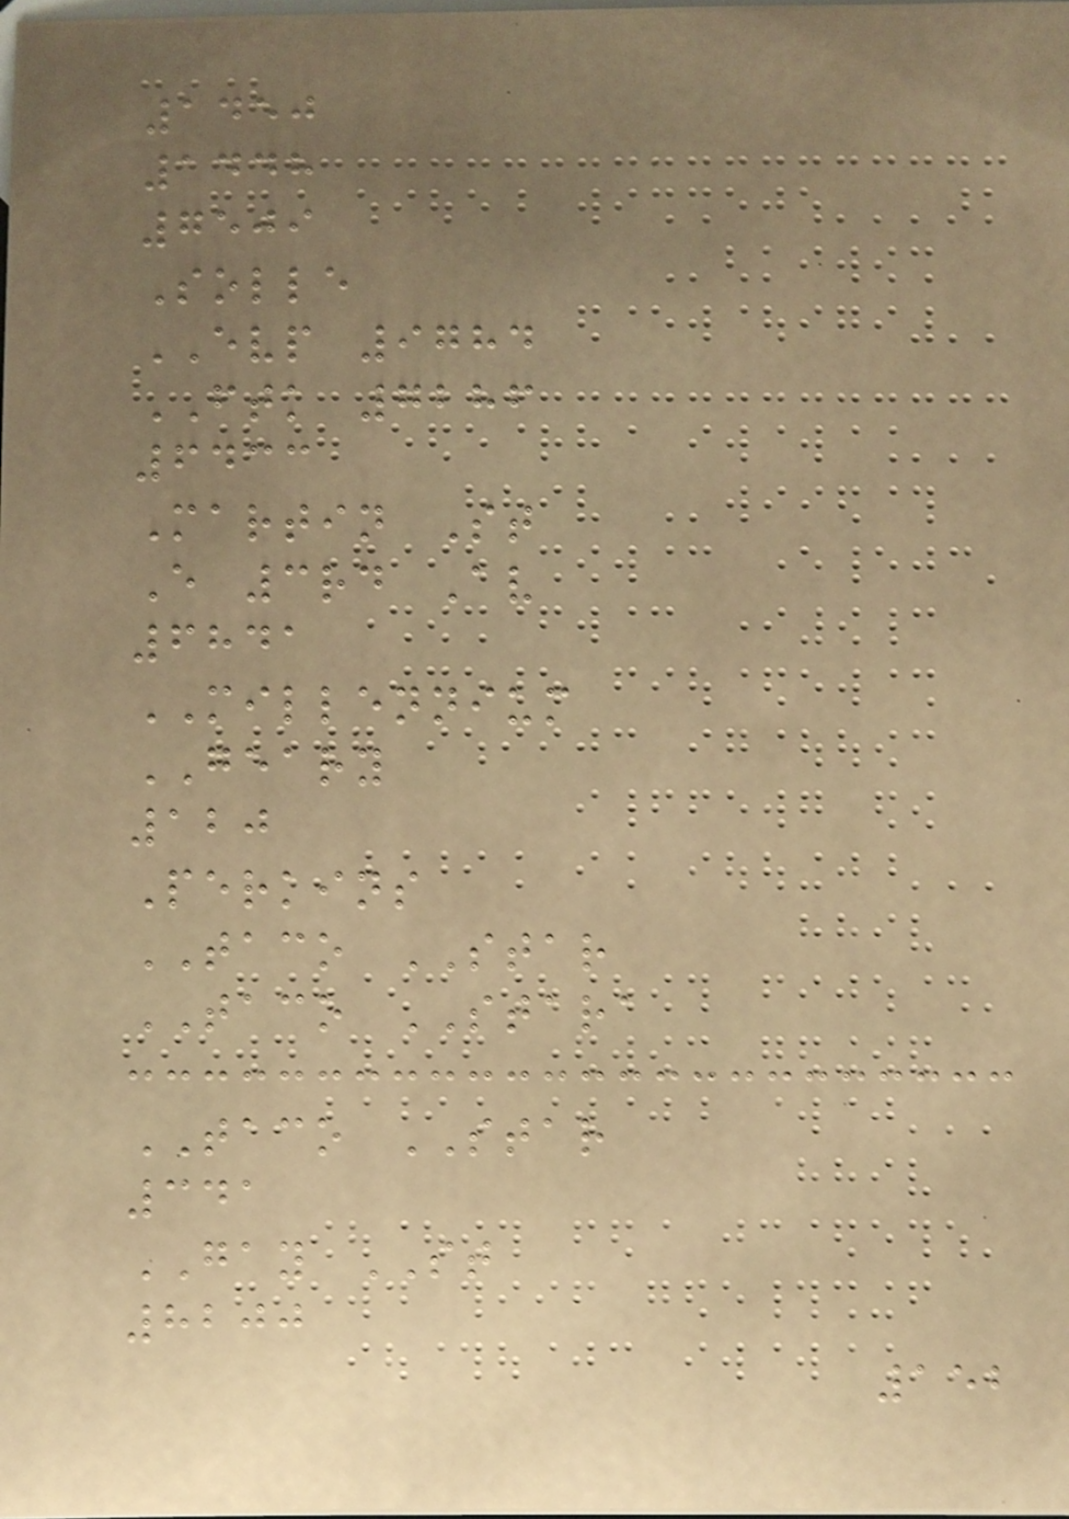1450
1448
7509
Solle
EVP 9784
FTK 7286
6433
Martin St
E 3rd Av
6841
MILLENNIUM
GEARY
120
Perkins
TACO STAR
TACO STARA
TACO STAR
341
GAY ST
8200
152
